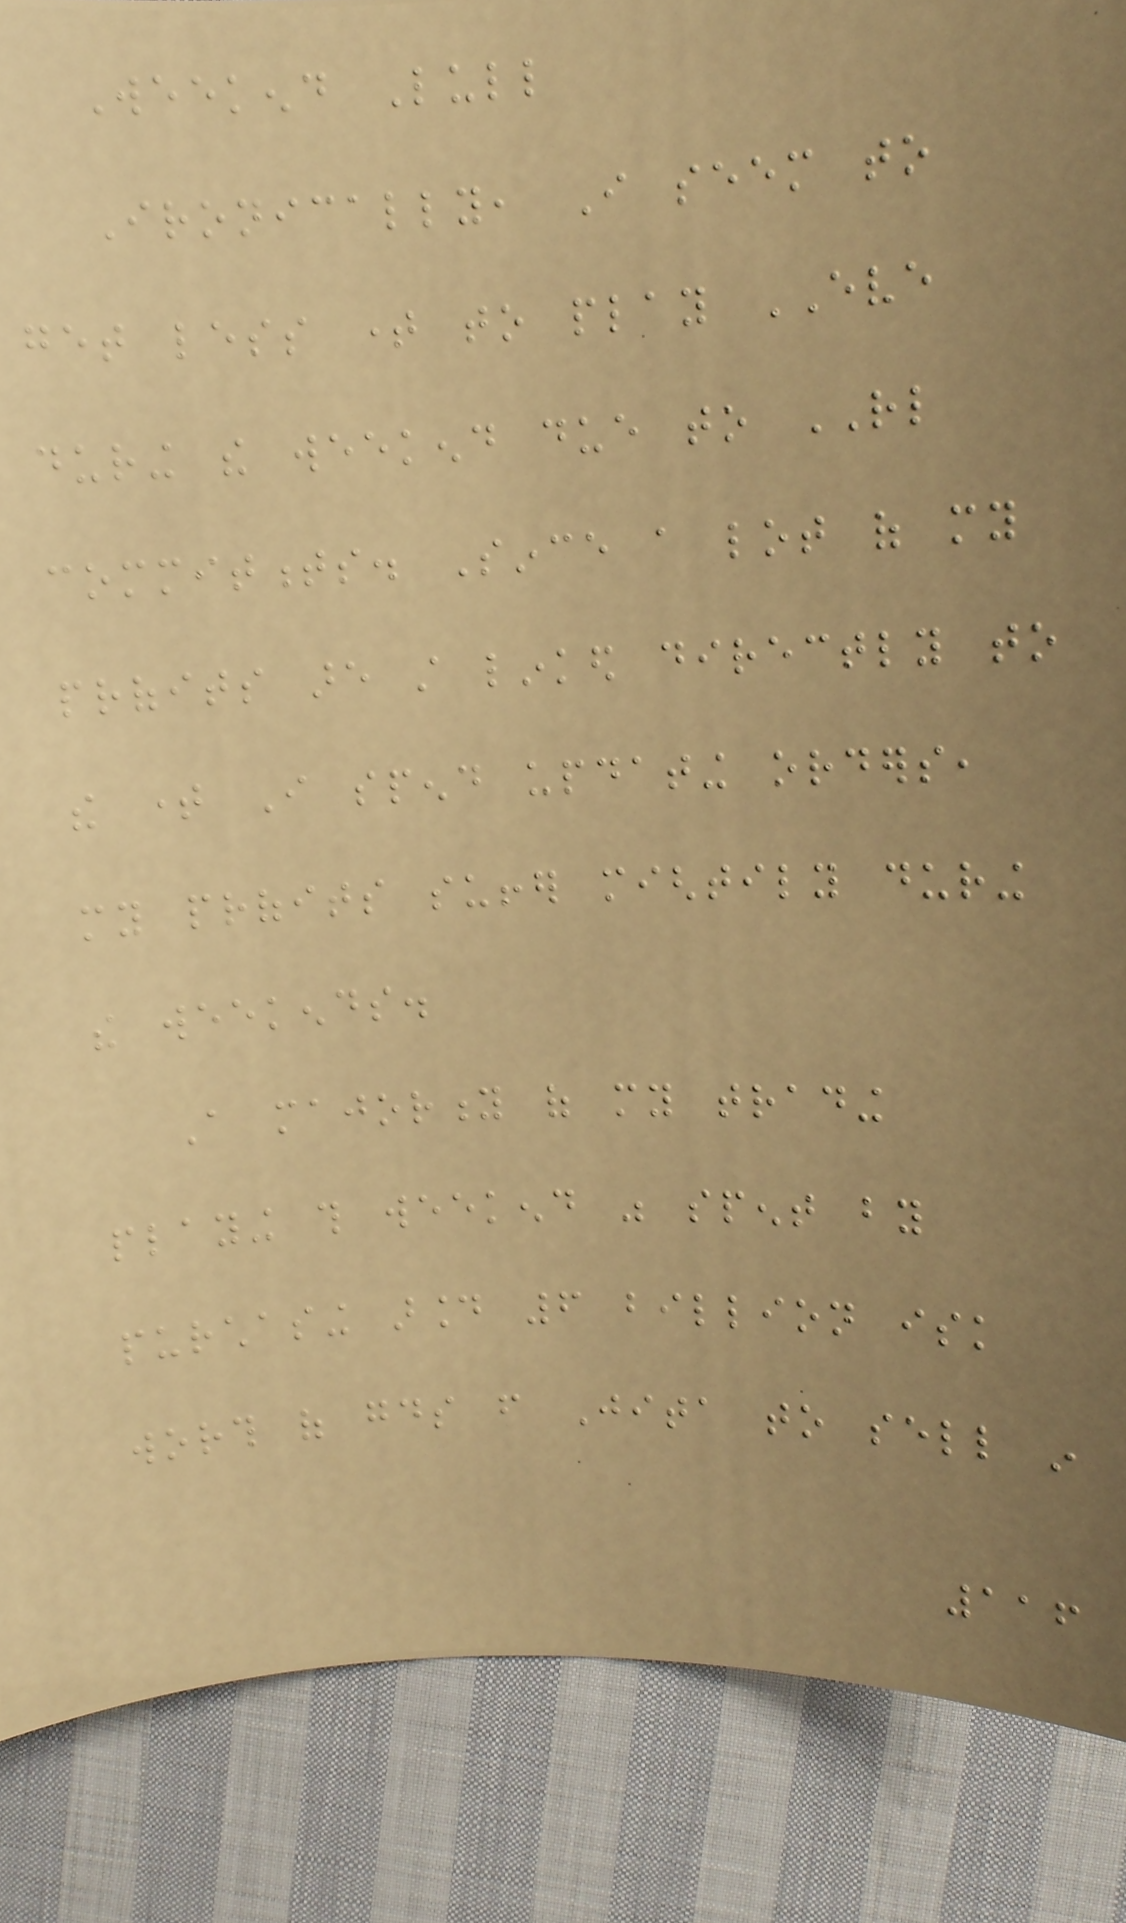Weekend Lull
Ironically, I seem to
get less time to play EVE
during the weekend due to RL
commitments. Since a lot of my
profits are still linked directly to
the time I spend updating orders,
my profits suffer mightily during
the weekends.
A majority of my trading
playing this weekend was spent by
purchasing around 6 billion isk
worth of goods from Jita to sell in
116
